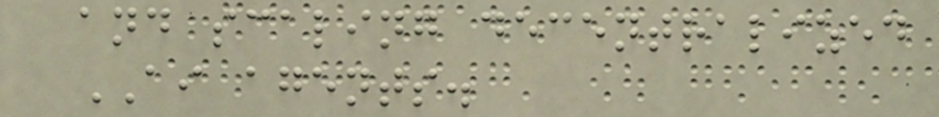and scaling decentralized
AI agents.
